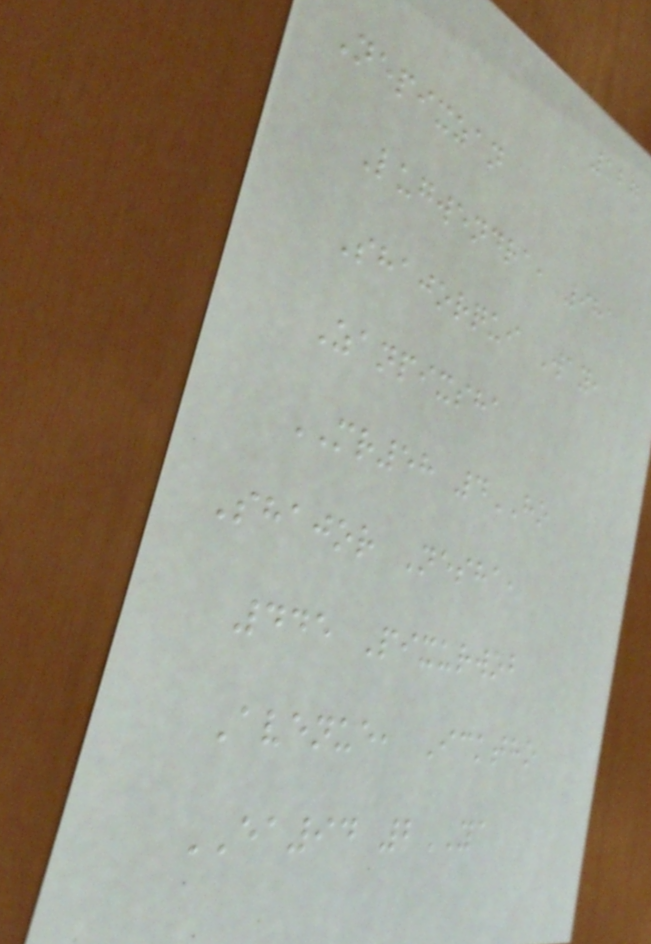127
Nepixzan
Lugwendra, 981
Shajorqui Way,
Zanpixsha
MR58 4HO
Shajor Nesha,
445 Pixurwob
Avenue, Icktho
EA94 2YA
